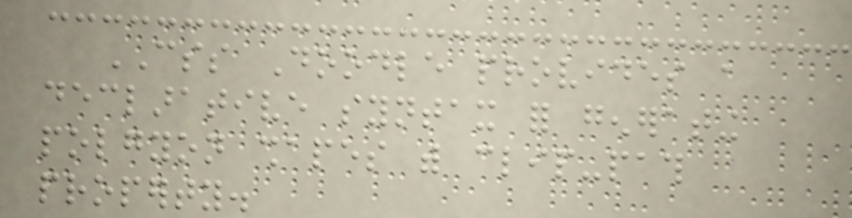CSS Doodle provides a
declarative syntax for generating
polgyon shapes with clip-path
property.
